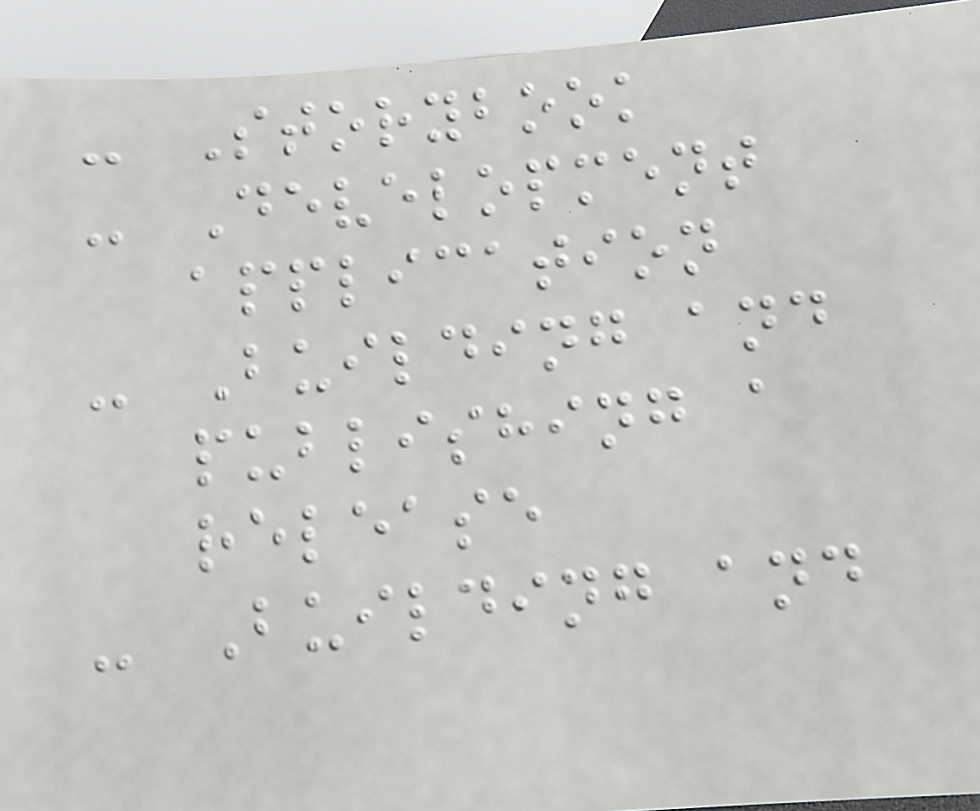- Storybook
- Development
application
- Building and
publishing a
release
- Building and
